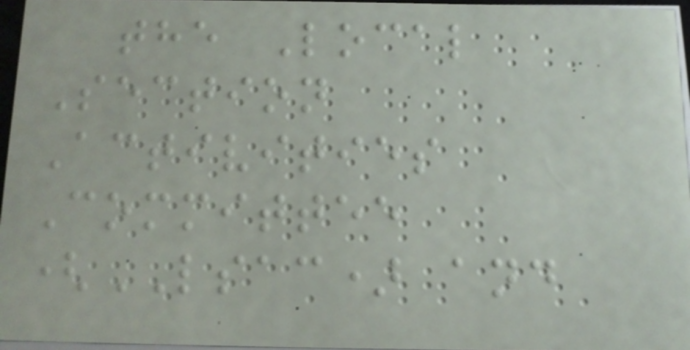the Local
Section
Activities
Committee
(LSAC) and
